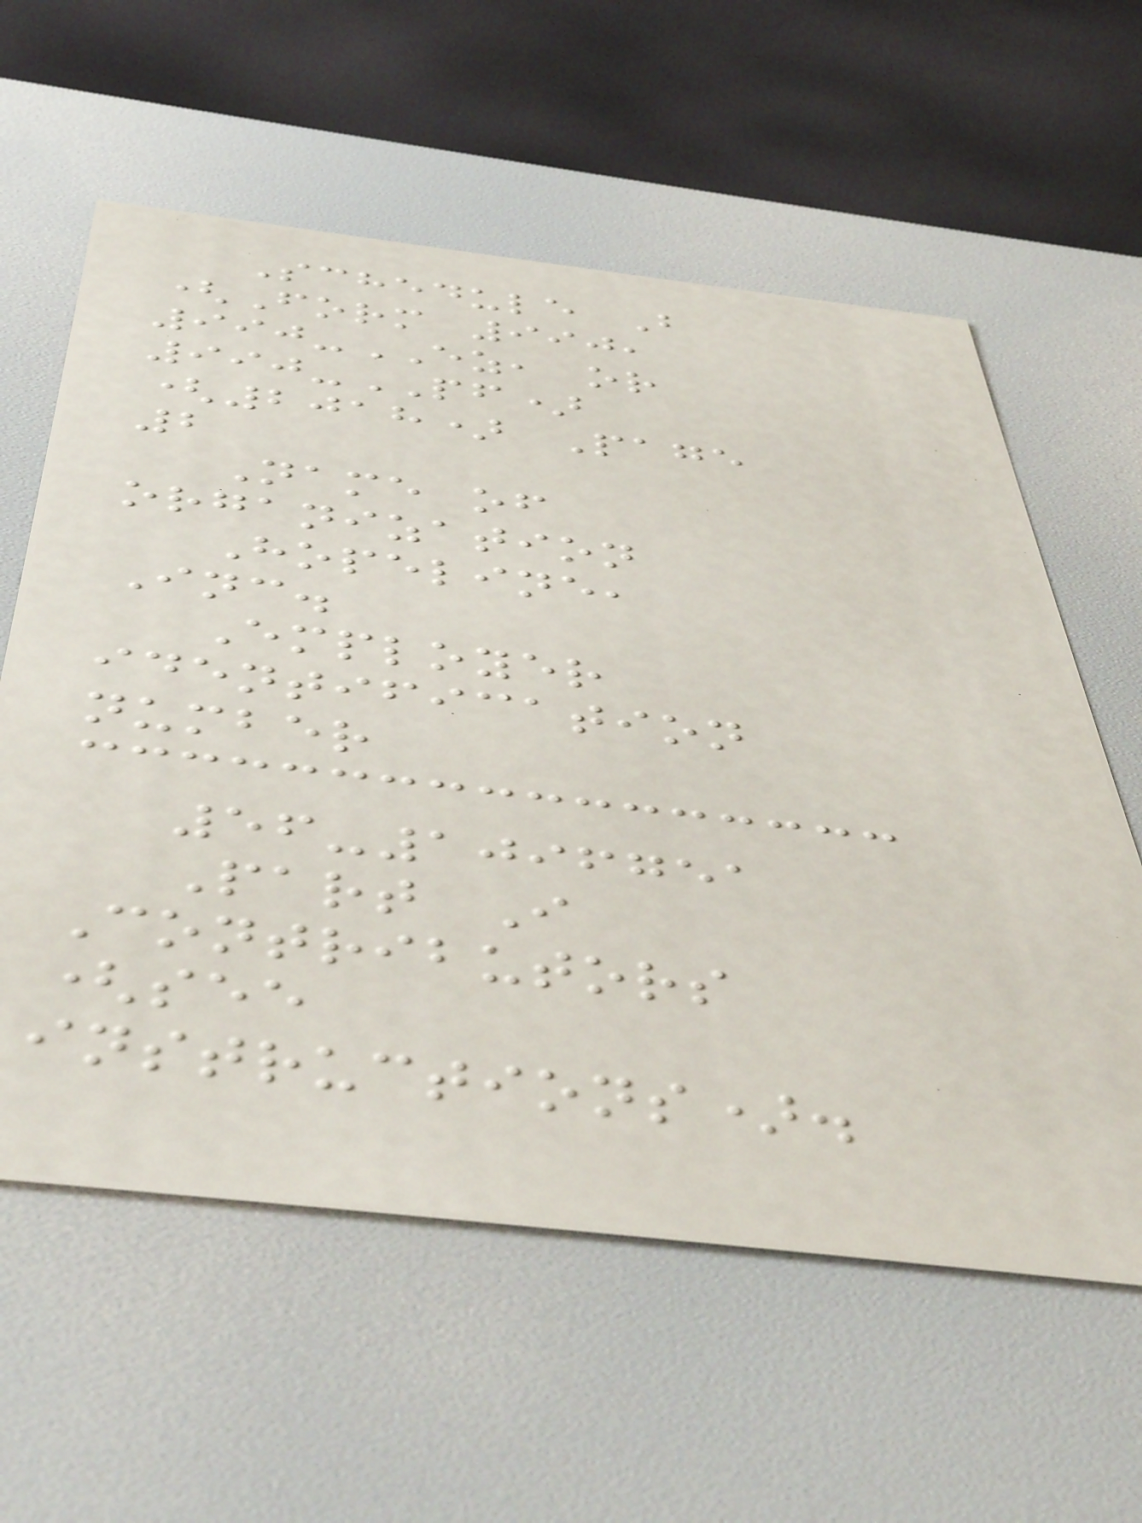Schedule B
(Form 990,
990-EZ, or
990-PF)
(2018) Page
2
Name of
organization
Hopeline,
Inc.
Employer
identification
number
56-1096751
Part I
Contributors
(see
instructions).
